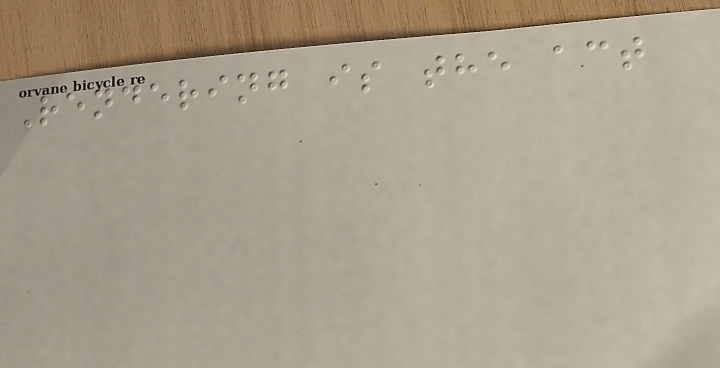Rendering is the act
